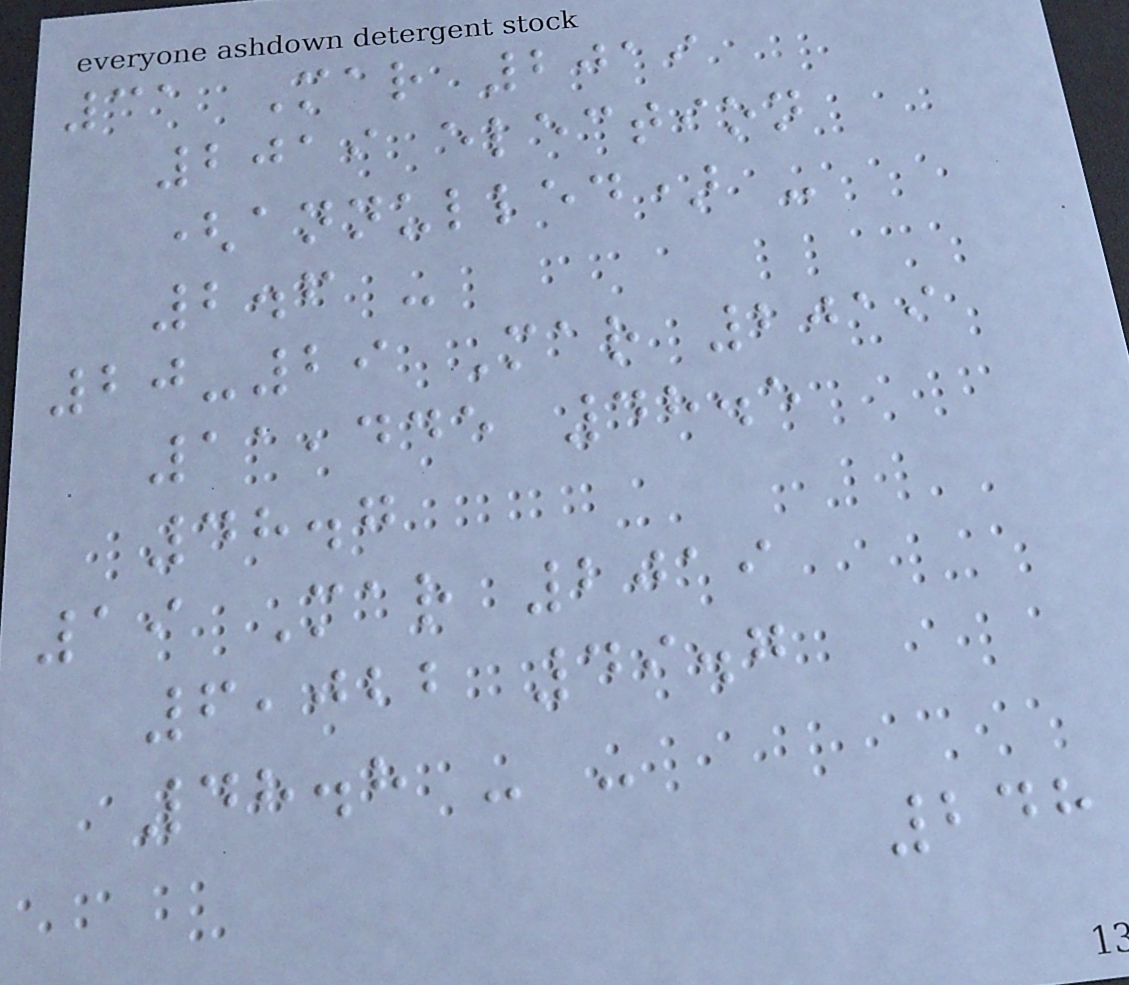31 Mar 2019
2019 election
(annulled) -
2.6 -
20-29 Mar 2019
11,445 48.5
48.7
19 Mar 2019
6,022 49.7
48.8 - -
248
